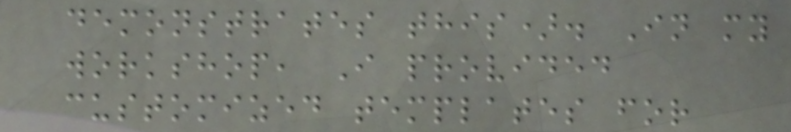demonstrates this). In my
workshop, I provided
customized templates for
